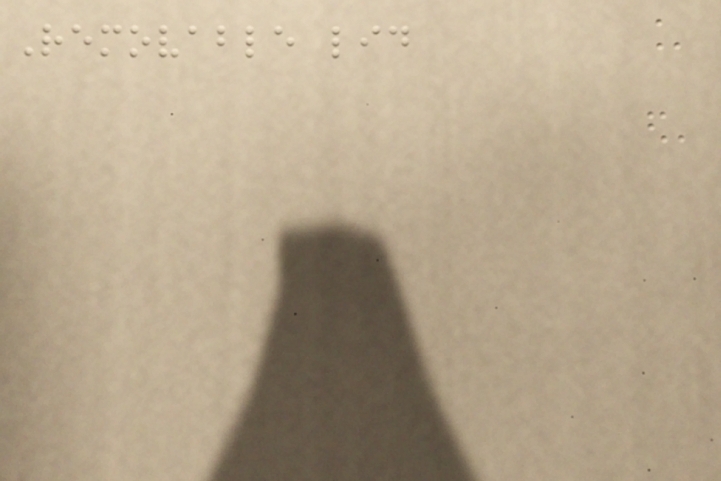Removable lid
